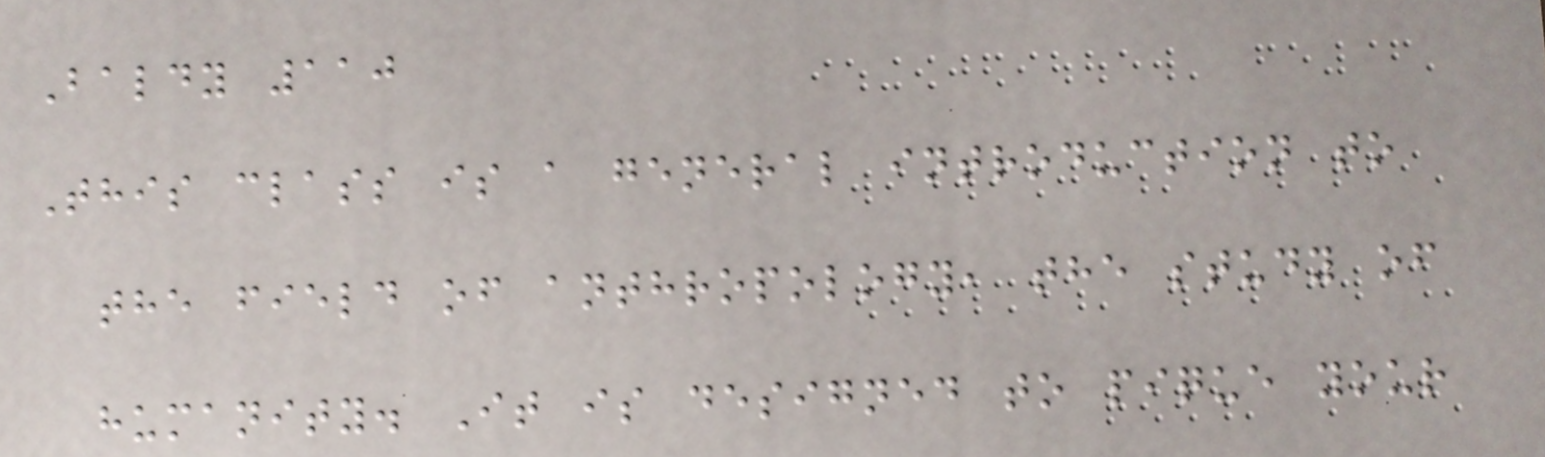Baldy 110
This class is a general introduction to
the field of anthropology, the study of
humanity. It is designed to pique your
